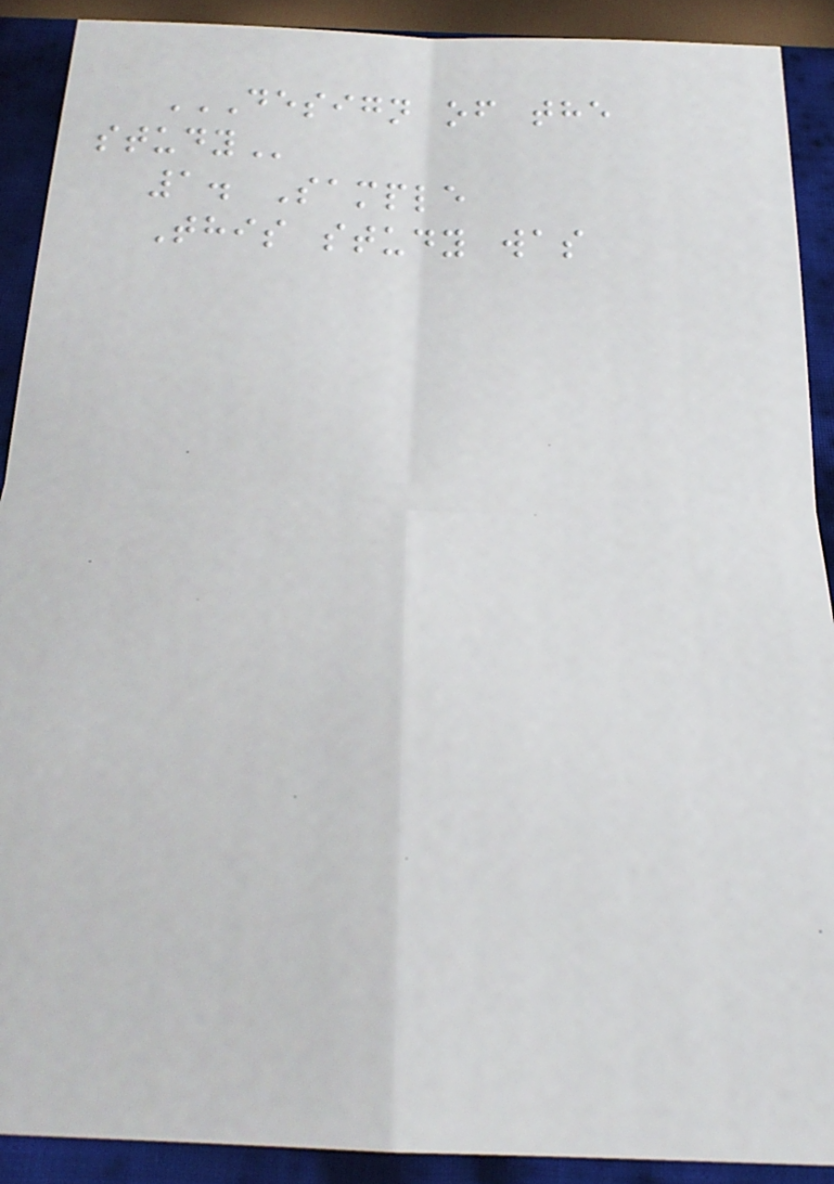DESIGN OF THE
STUDY
1. Sample
This study was
